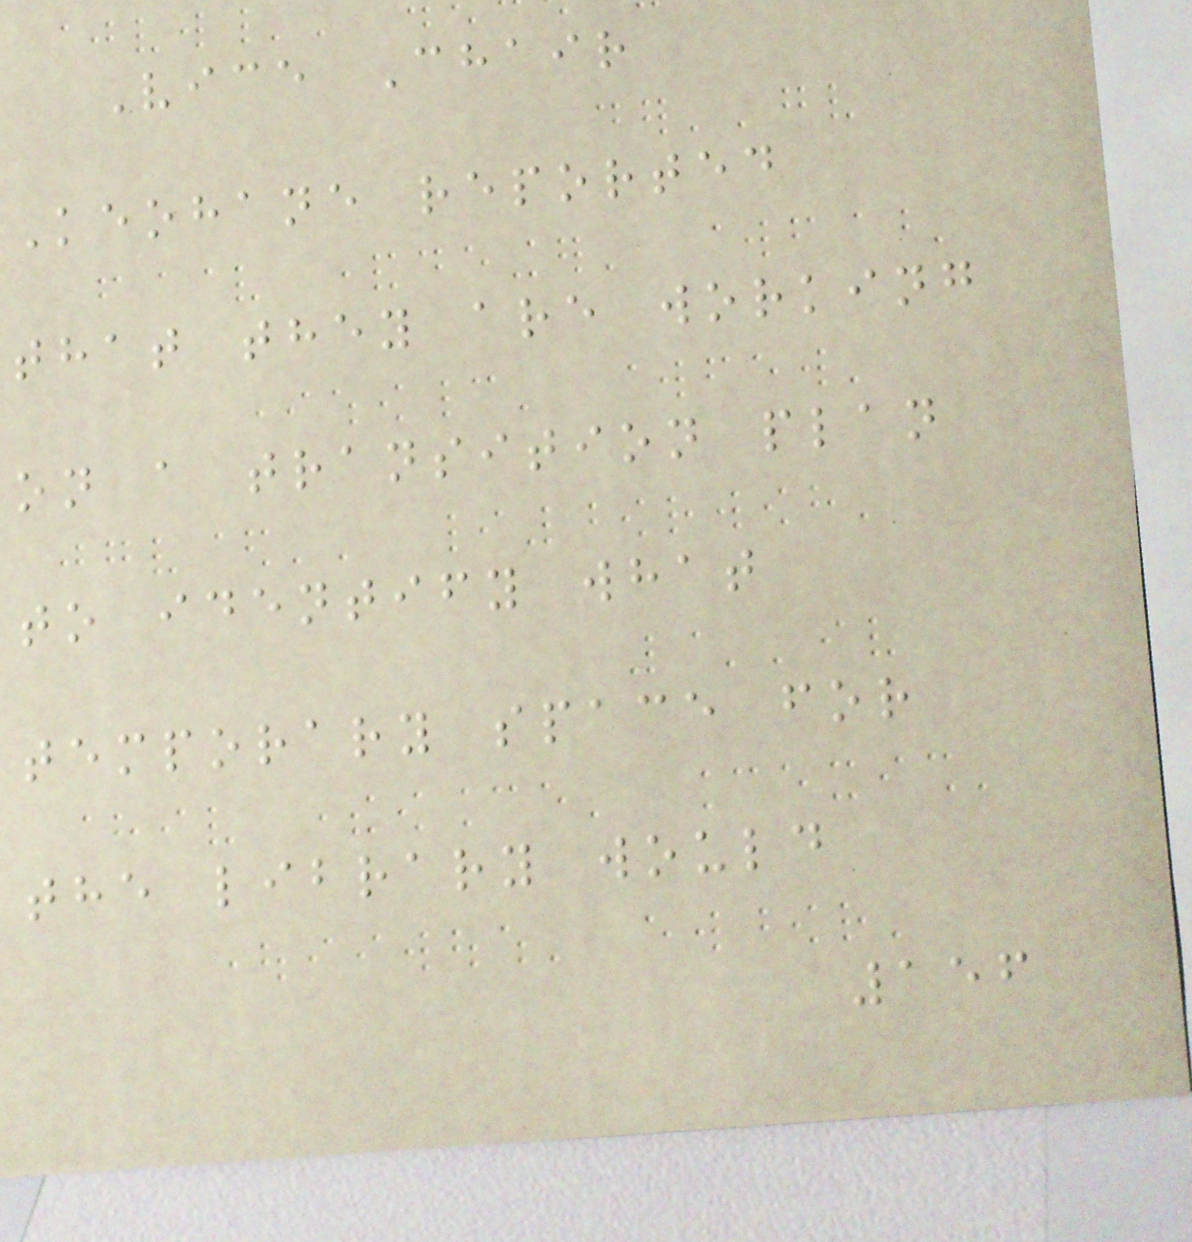Vice Chair
Keohane reported
that they are working
on a transition plan
to identify what
temporary space for
the library would
156
